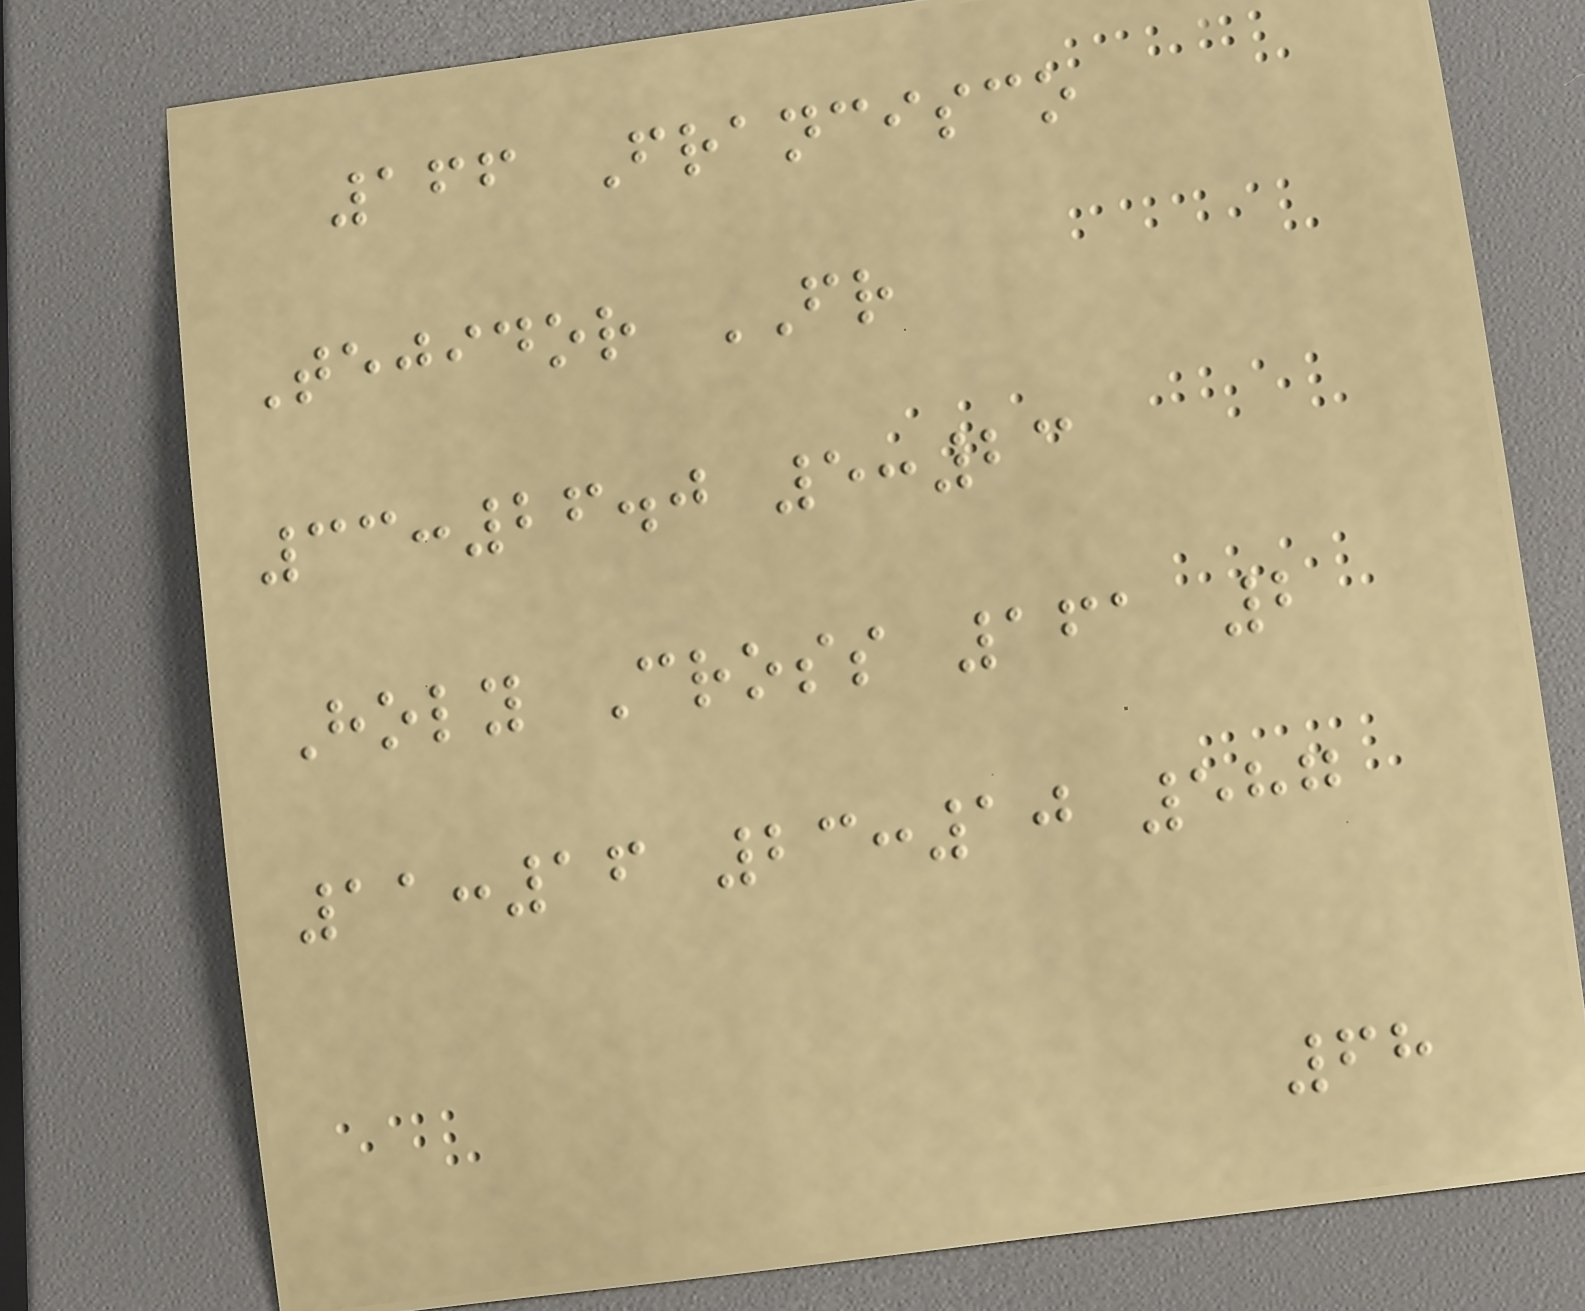166 Francisco
Tejidor FR
33:26.0 5:23
Holy Cross 161 2
11:16 23:10 587
68
